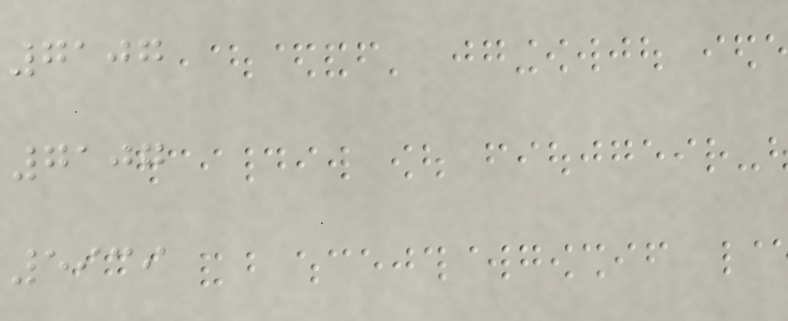7107
7107
5939
